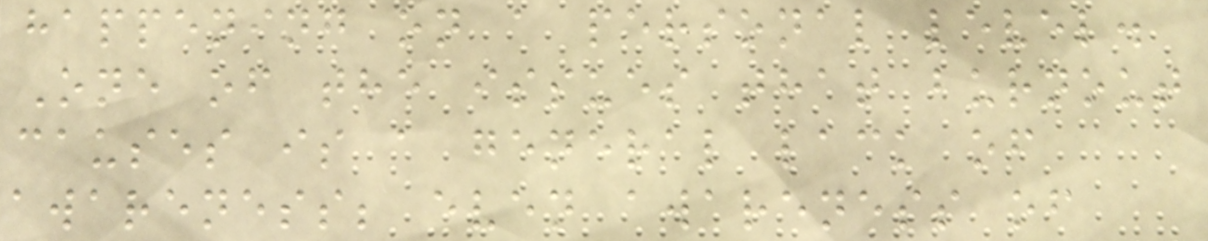happening on a personal level.
One of the issues that burnout
causes is a general lack of
awareness; even awareness of
